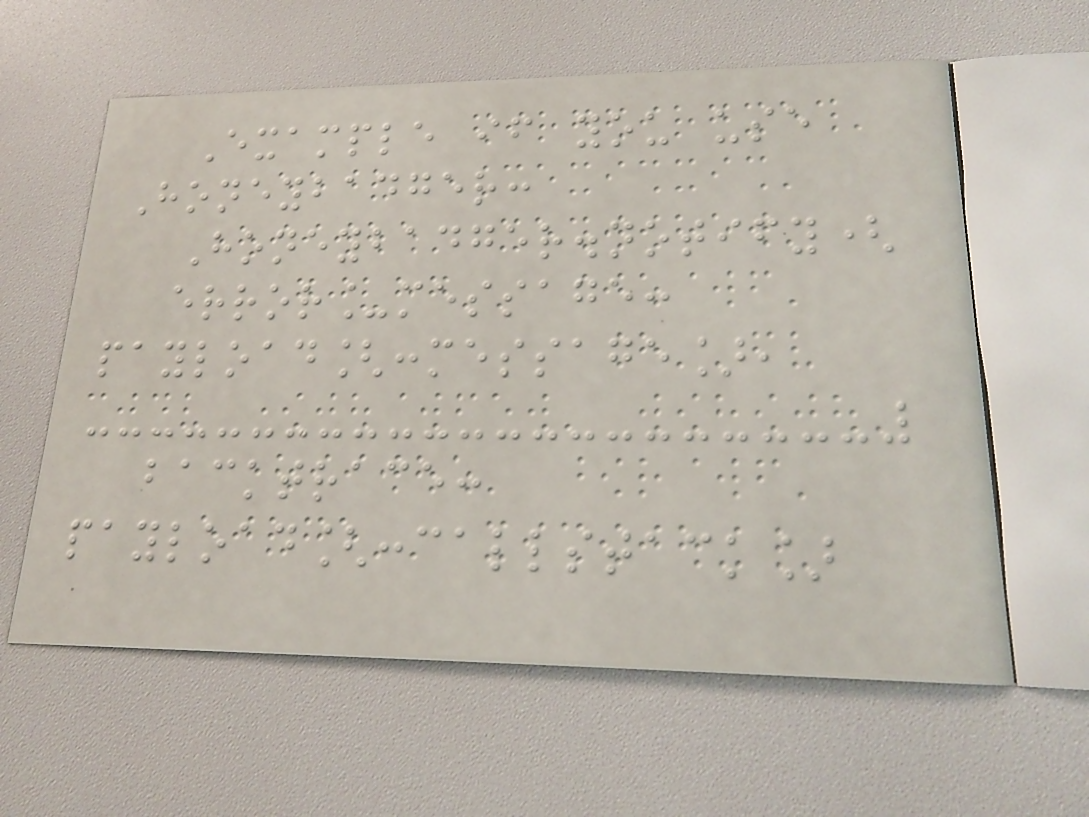Example if you use
Honeybadger:
Honeybadger.notify(
error_message:
payload[:message],
backtrace:
payload[:callstack]
